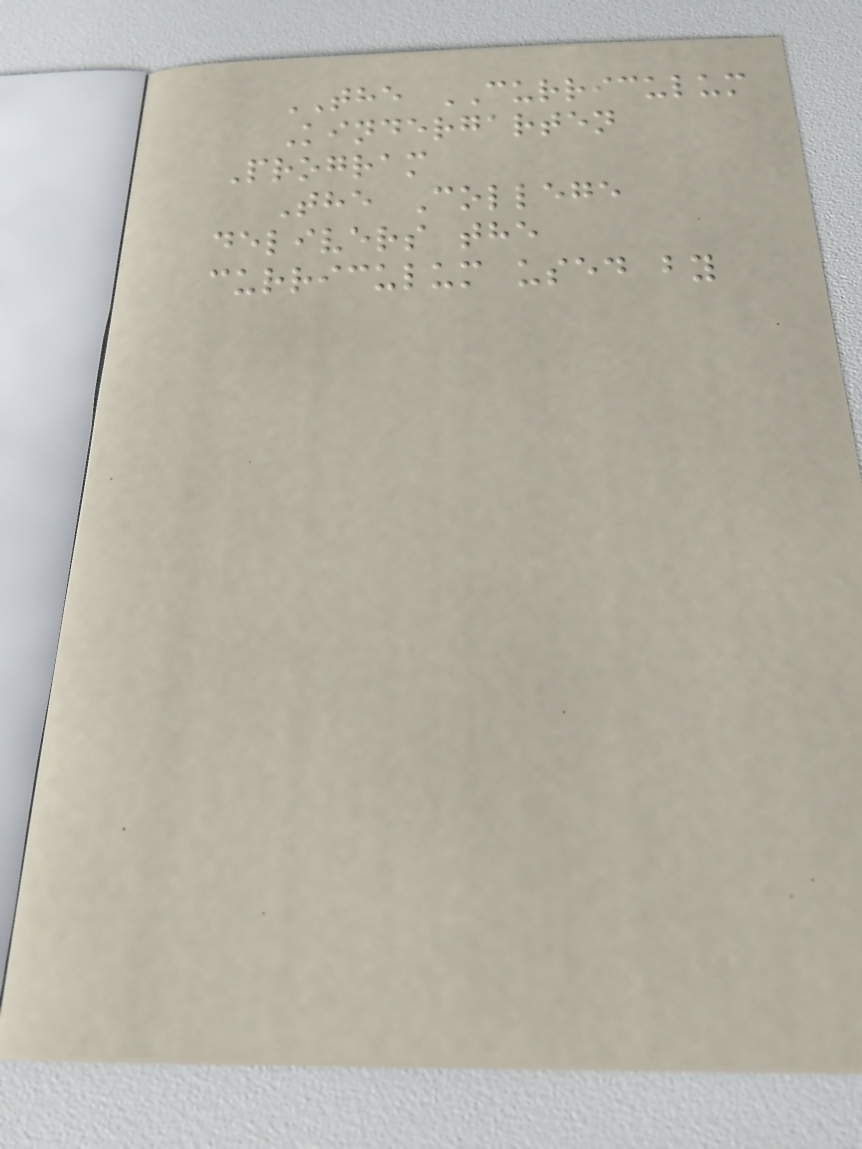THE CURRICULUM
Kindergarten
Program
The College
delivers the
curriculum used by
